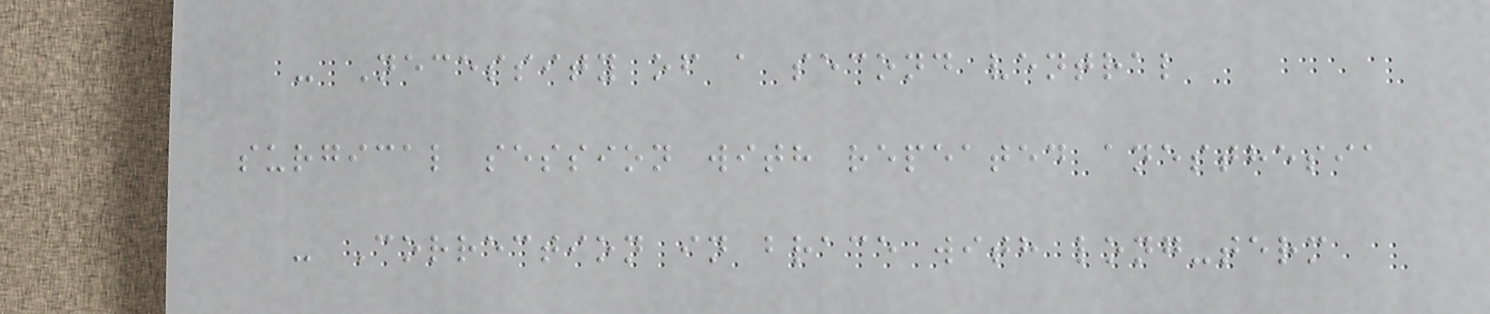- Necessity of a second ventral
surgical session with repeated anesthesia
- Correction in brace with long-term
